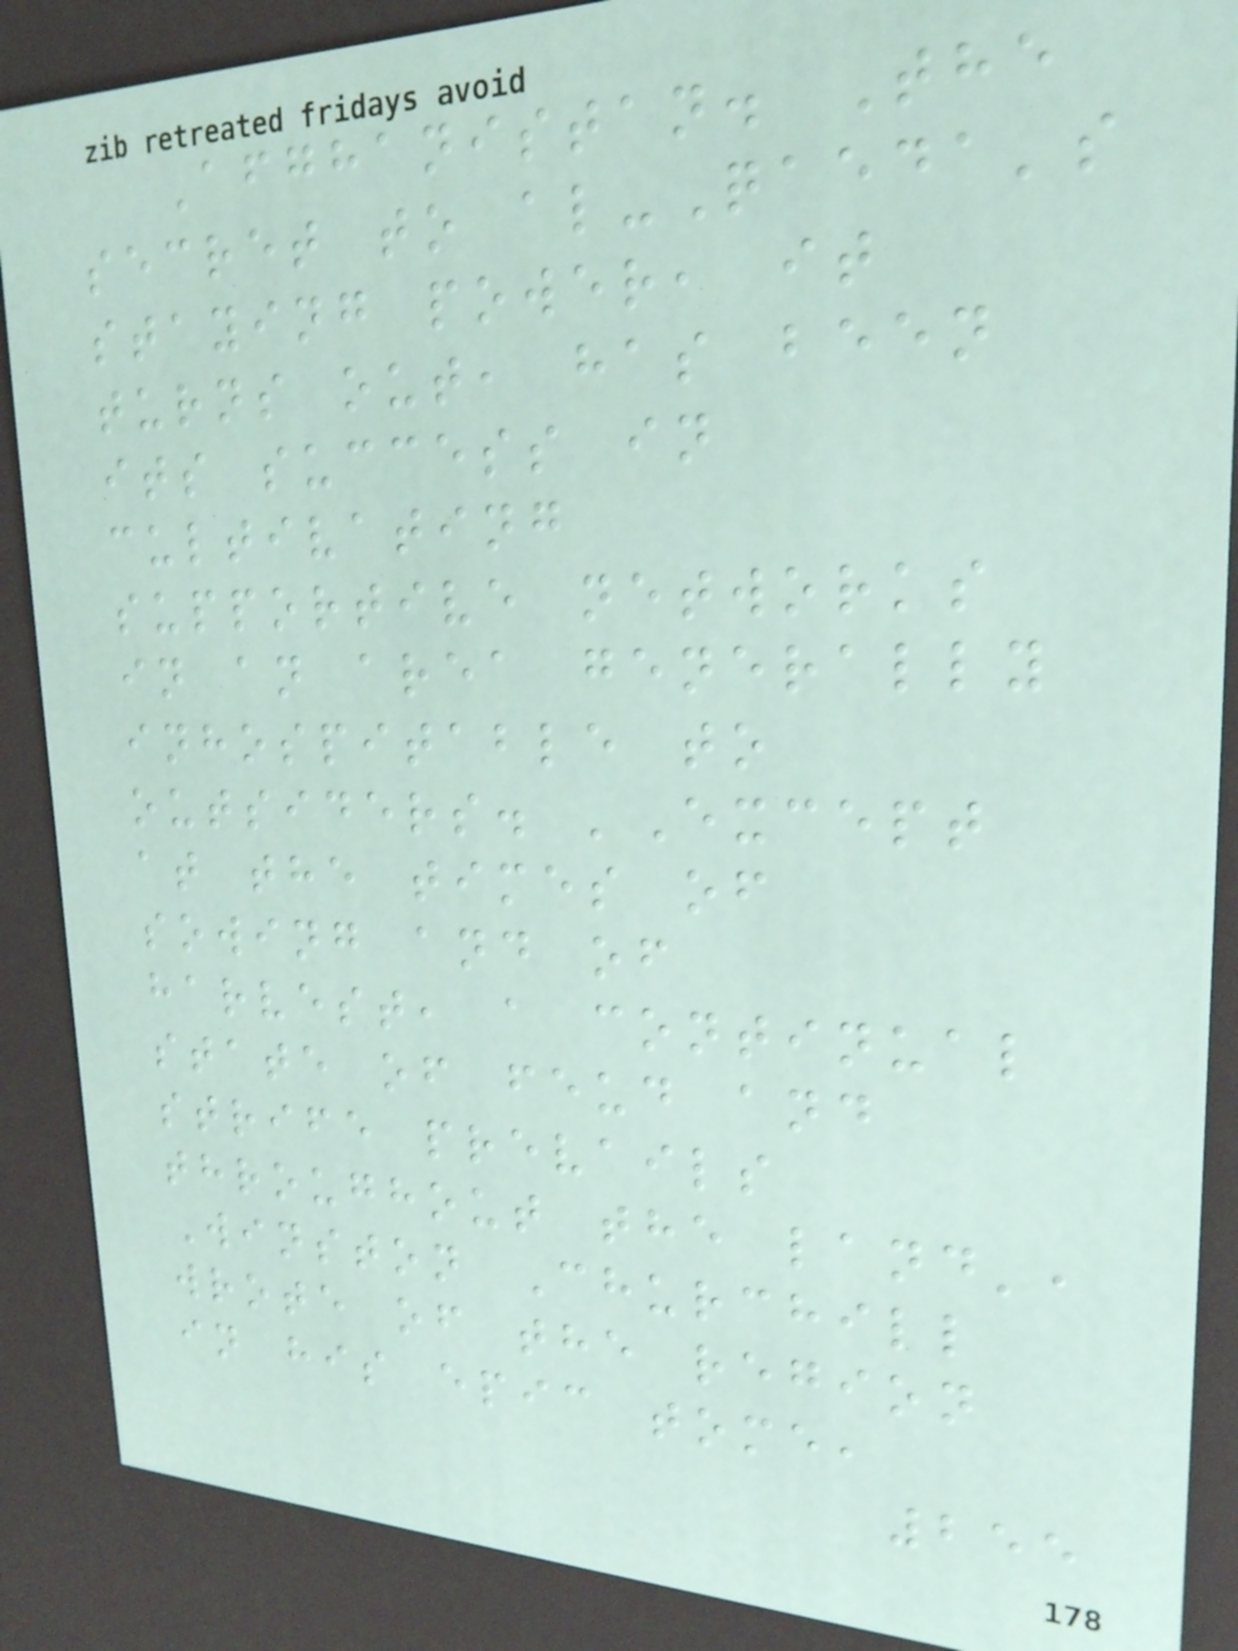Afghanistan. The
secret to al-Qaeda's
staying power, it
turns out, has been
its success in
cultivating
supportive networks
in an area generally
inhospitable to
outsiders. 'Except
at the times of
sowing and of
harvest, a continual
state of feud and
strife prevails
throughout the land',
Winston Churchill
wrote of the region
in his epic tome,
255
